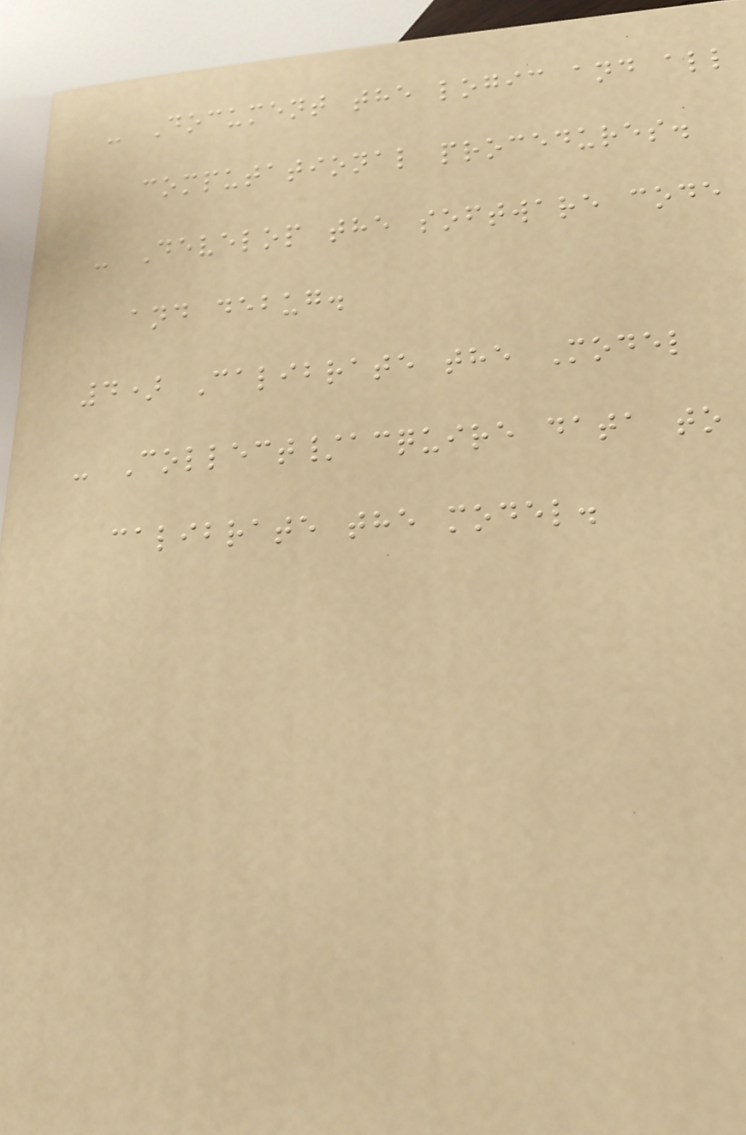- Document the logic and all
computational procedures.
- Develop the software code
and debug.
4) Calibrate the Model
- Collect/acquire data to
calibrate the model.
